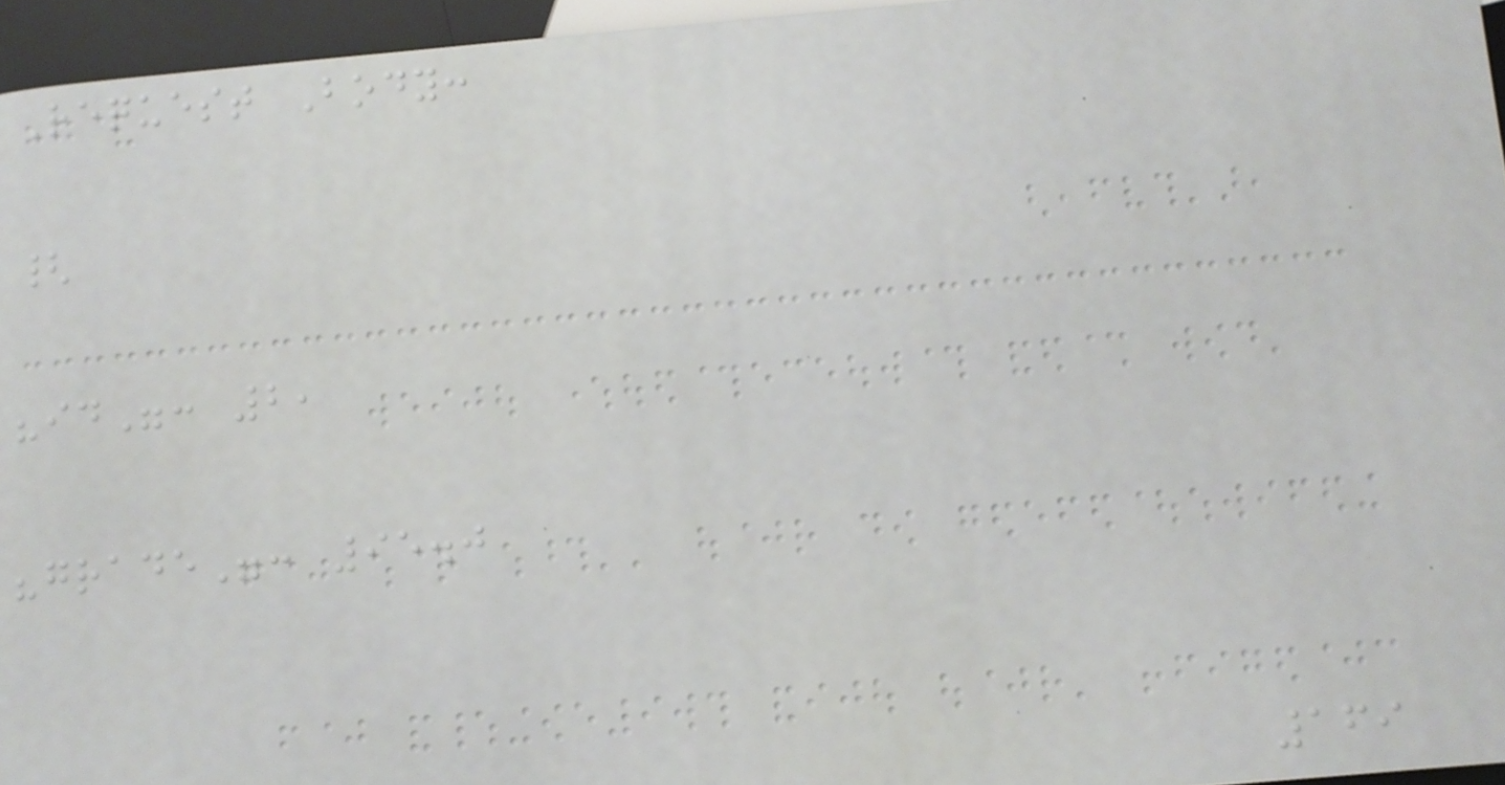Request Body:
{
"id": 2,
"grade": 95.0
169
